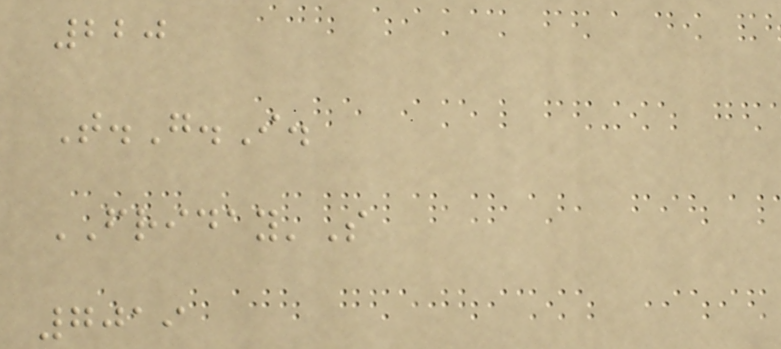220
T.G.I.
FRIDAY'S
7019
